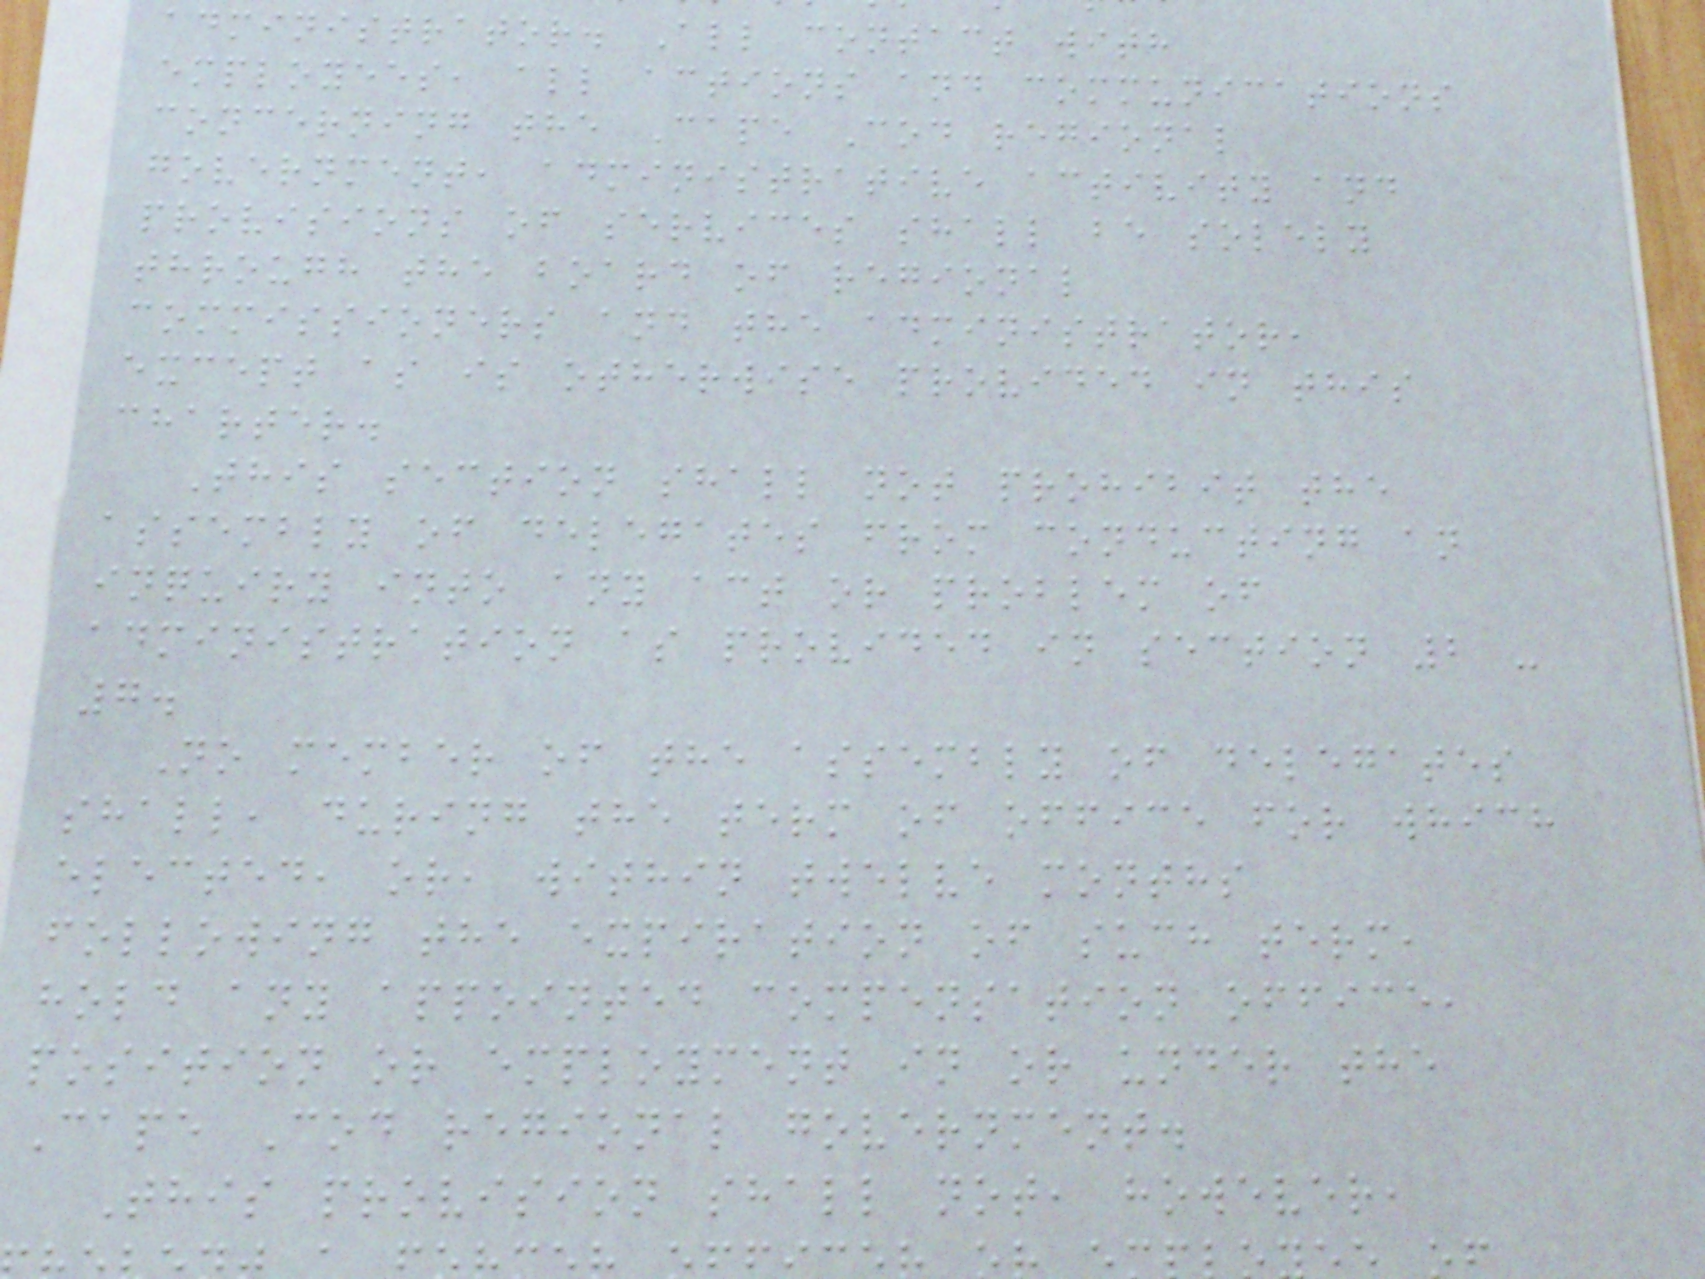administrator. All contact with
employees, all actions and communications
concerning the Cape Cod regional
government, administrative activity and
provisions of services shall be solely
through the board of regional
commissioners and the administrator,
except as is otherwise provided in this
charter.
This section shall not prohibit the
assembly of delegates from conducting an
inquiry into any act or problem of
administration as provided in section 2 -
7.
No member of the assembly of delegates
shall, during the term of office for which
elected, or, within twelve months
following the expiration of such term,
hold any appointed compensation office,
position or employment in or under the
Cape Cod regional government.
This provision shall not, however,
